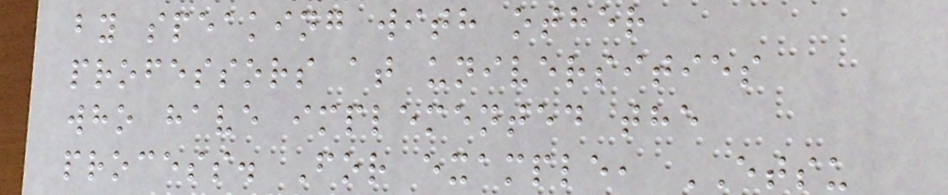by speaking with other
professors at universities
who have implemented the
process. For example, ETSU
